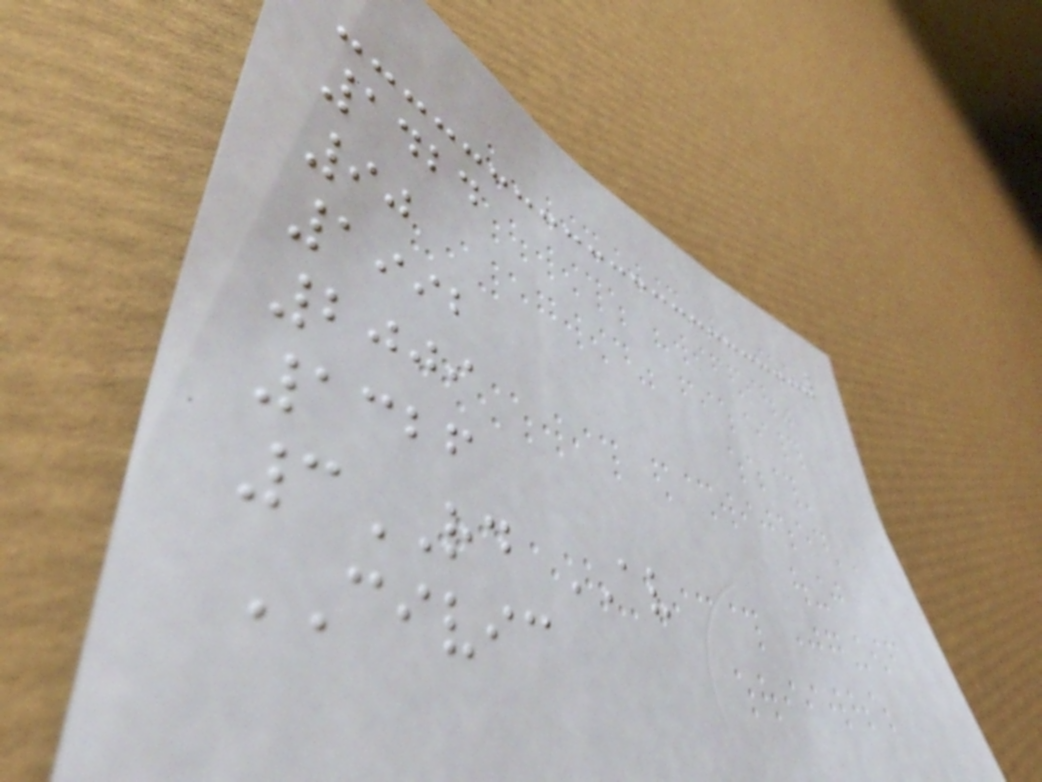1424
90
1992
2009
1326
3RD AV
CIVIC
